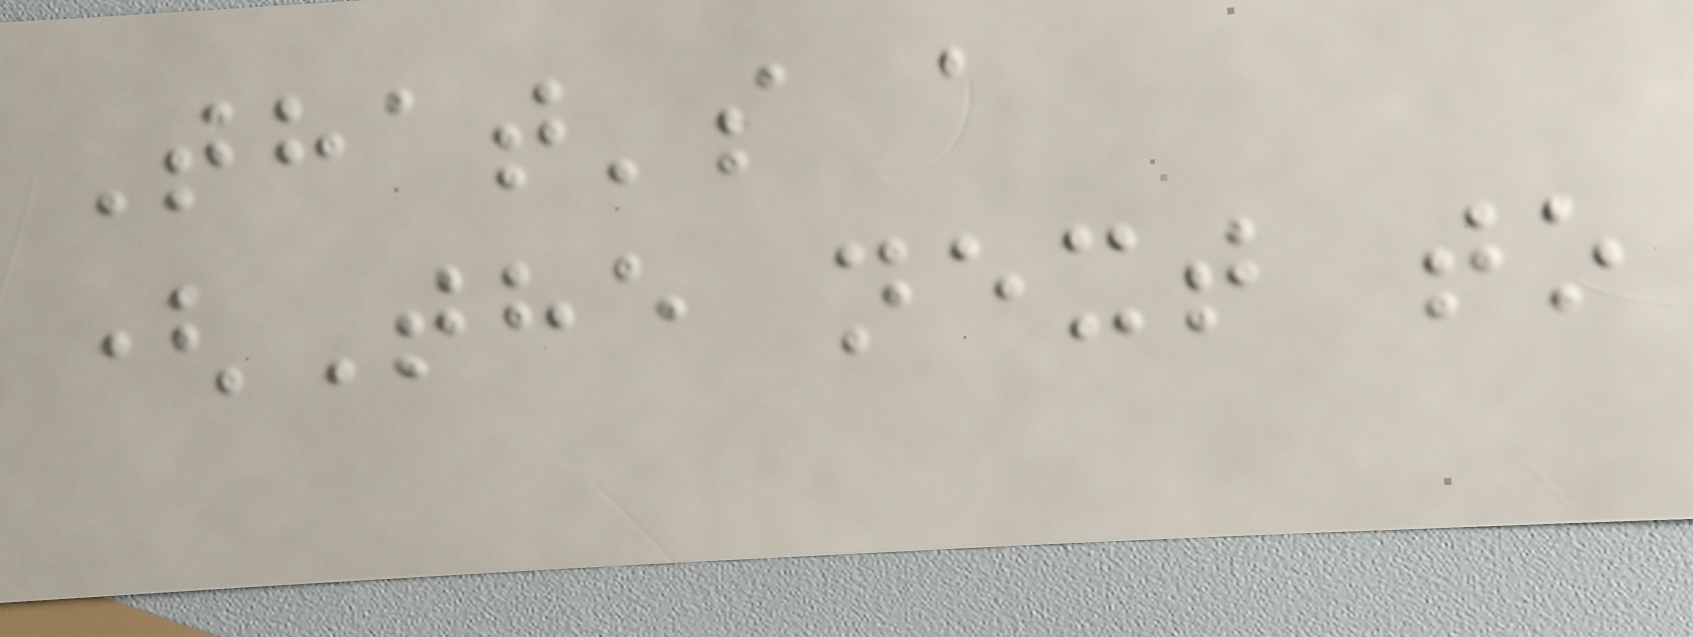That's a
(The next to
